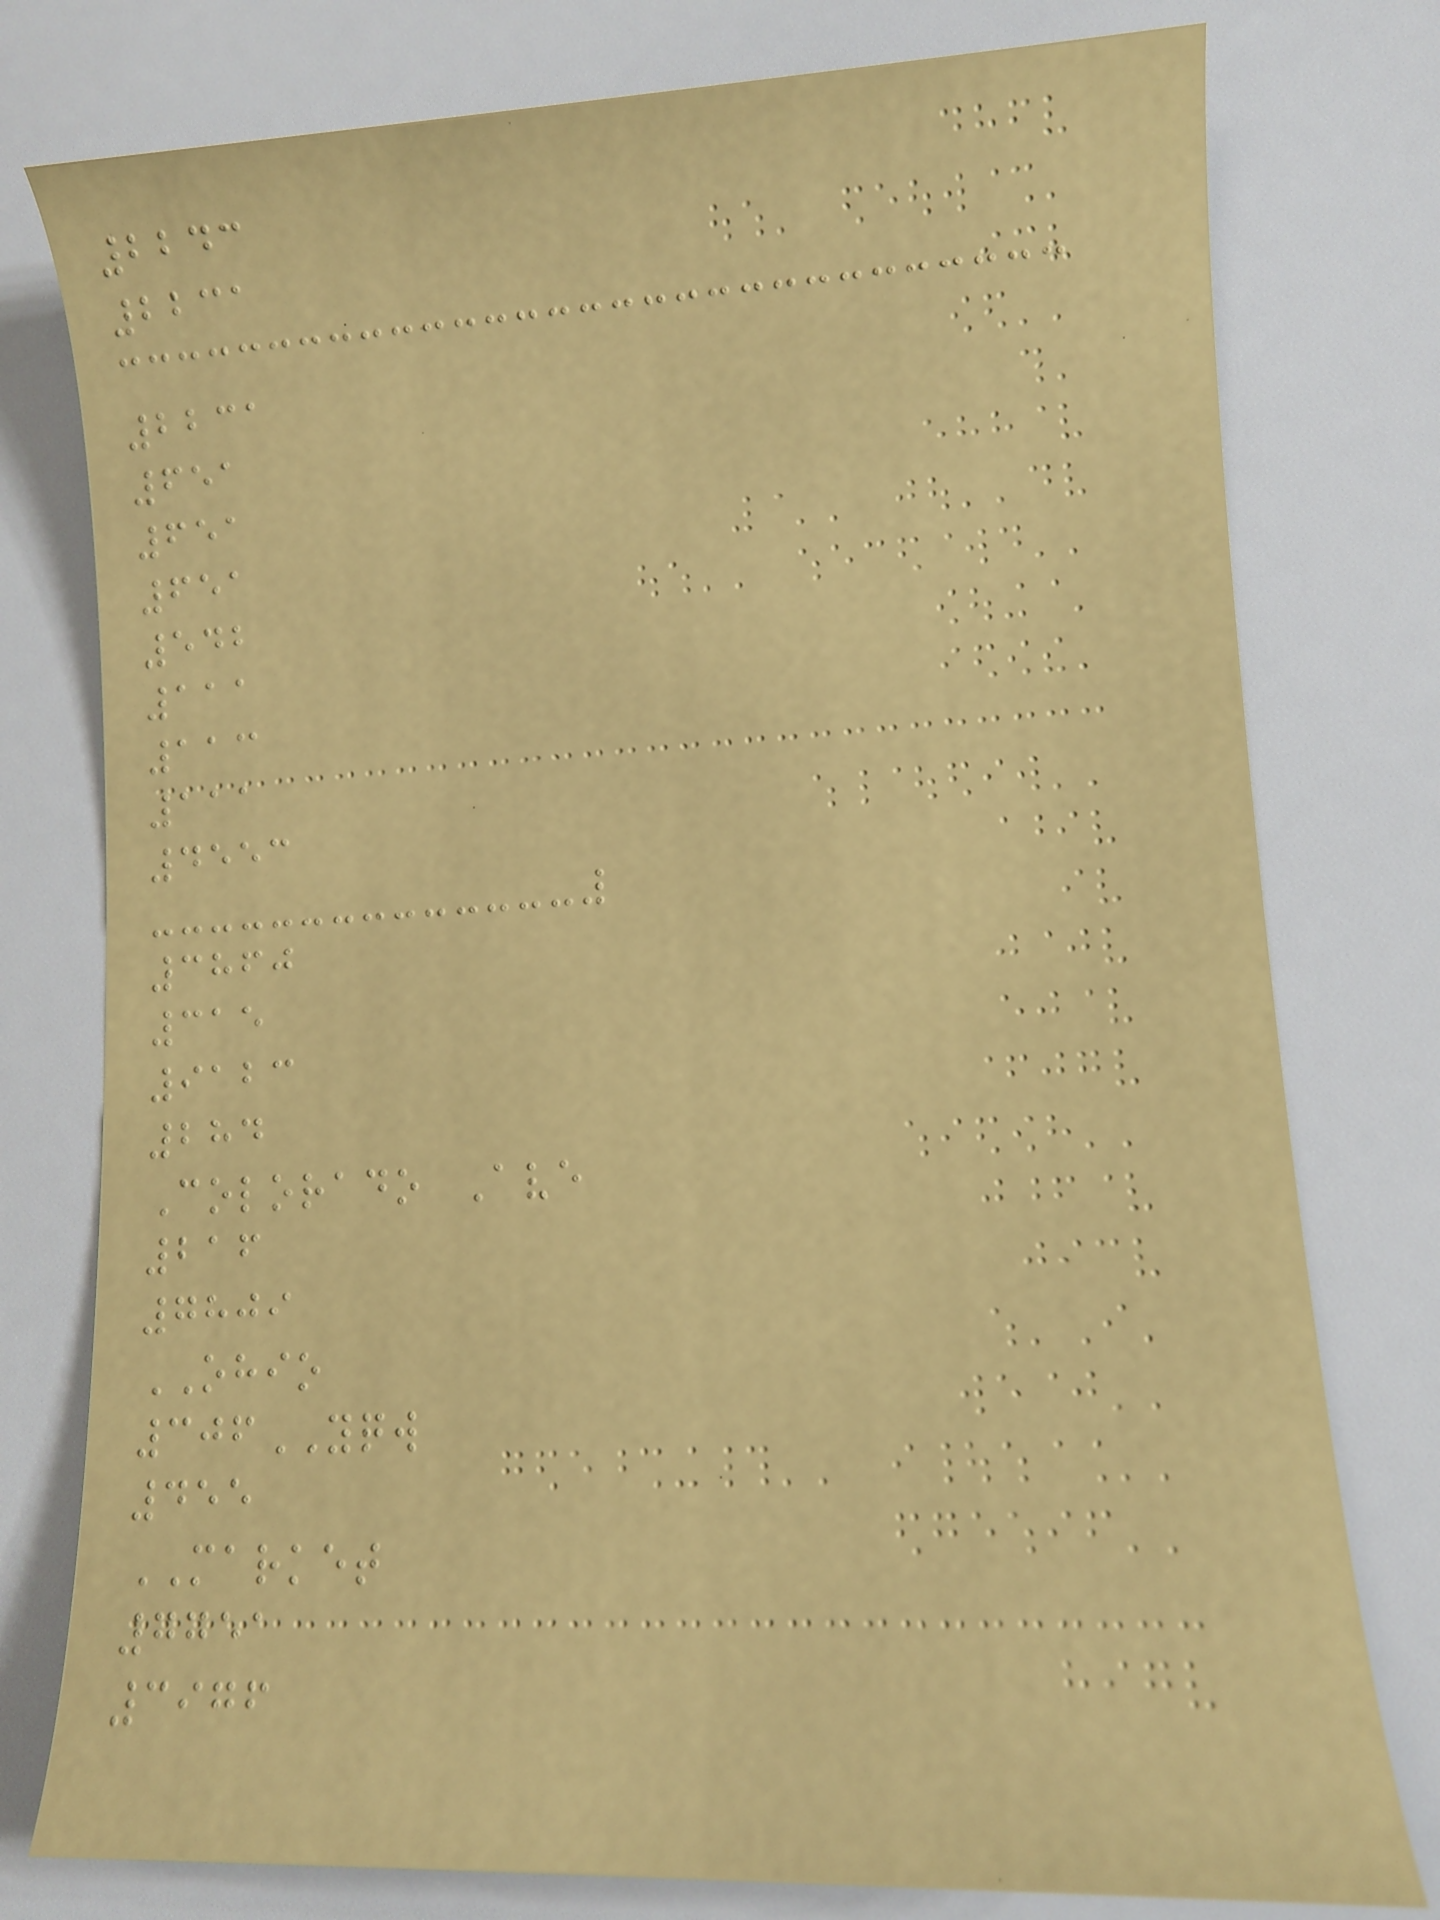2243
2231
2231
651
651
651
542
111
113
111
4553
3860
315
9123
284
Colorado Ave
216
7809
OHIO
306YQW
455
MARKET
7751
3976
